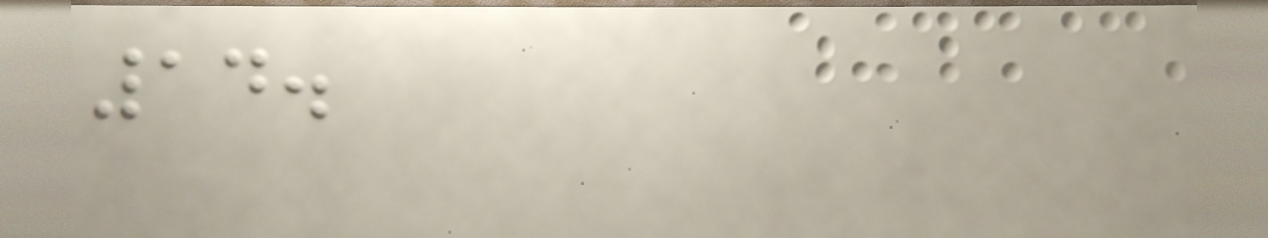14.
